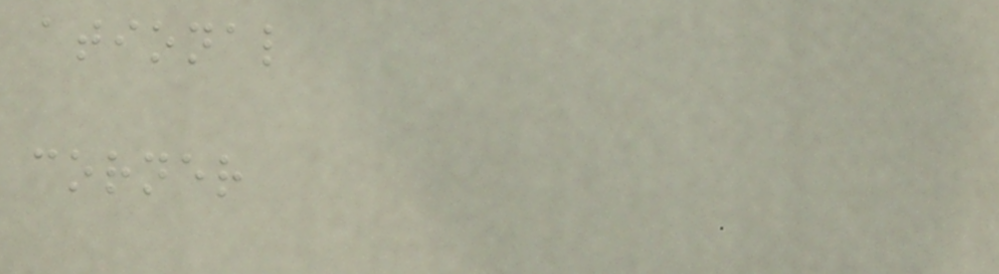ational
corner
